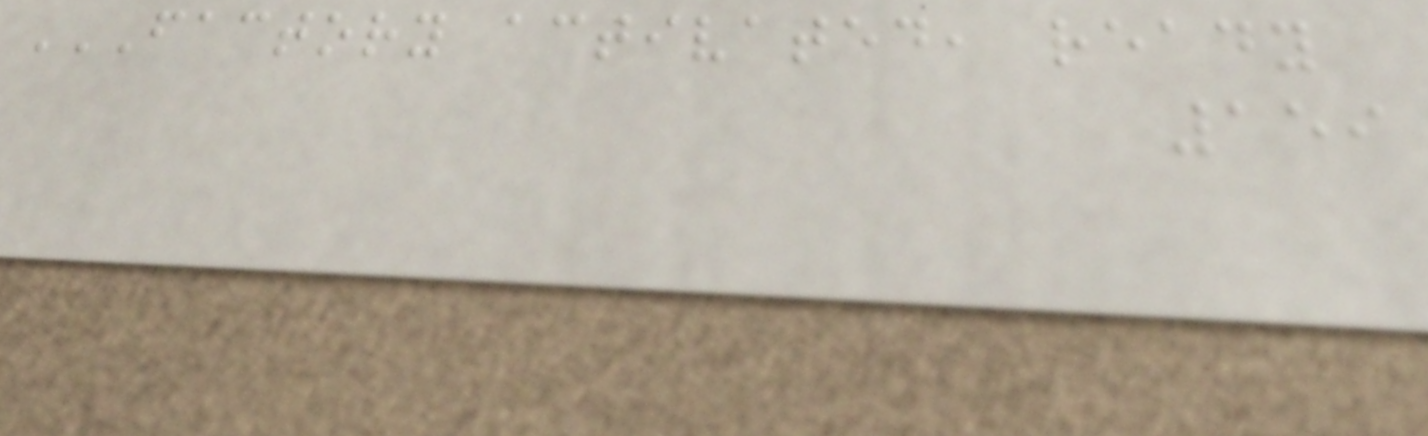FACTORY ACTIVATED, READY
159
